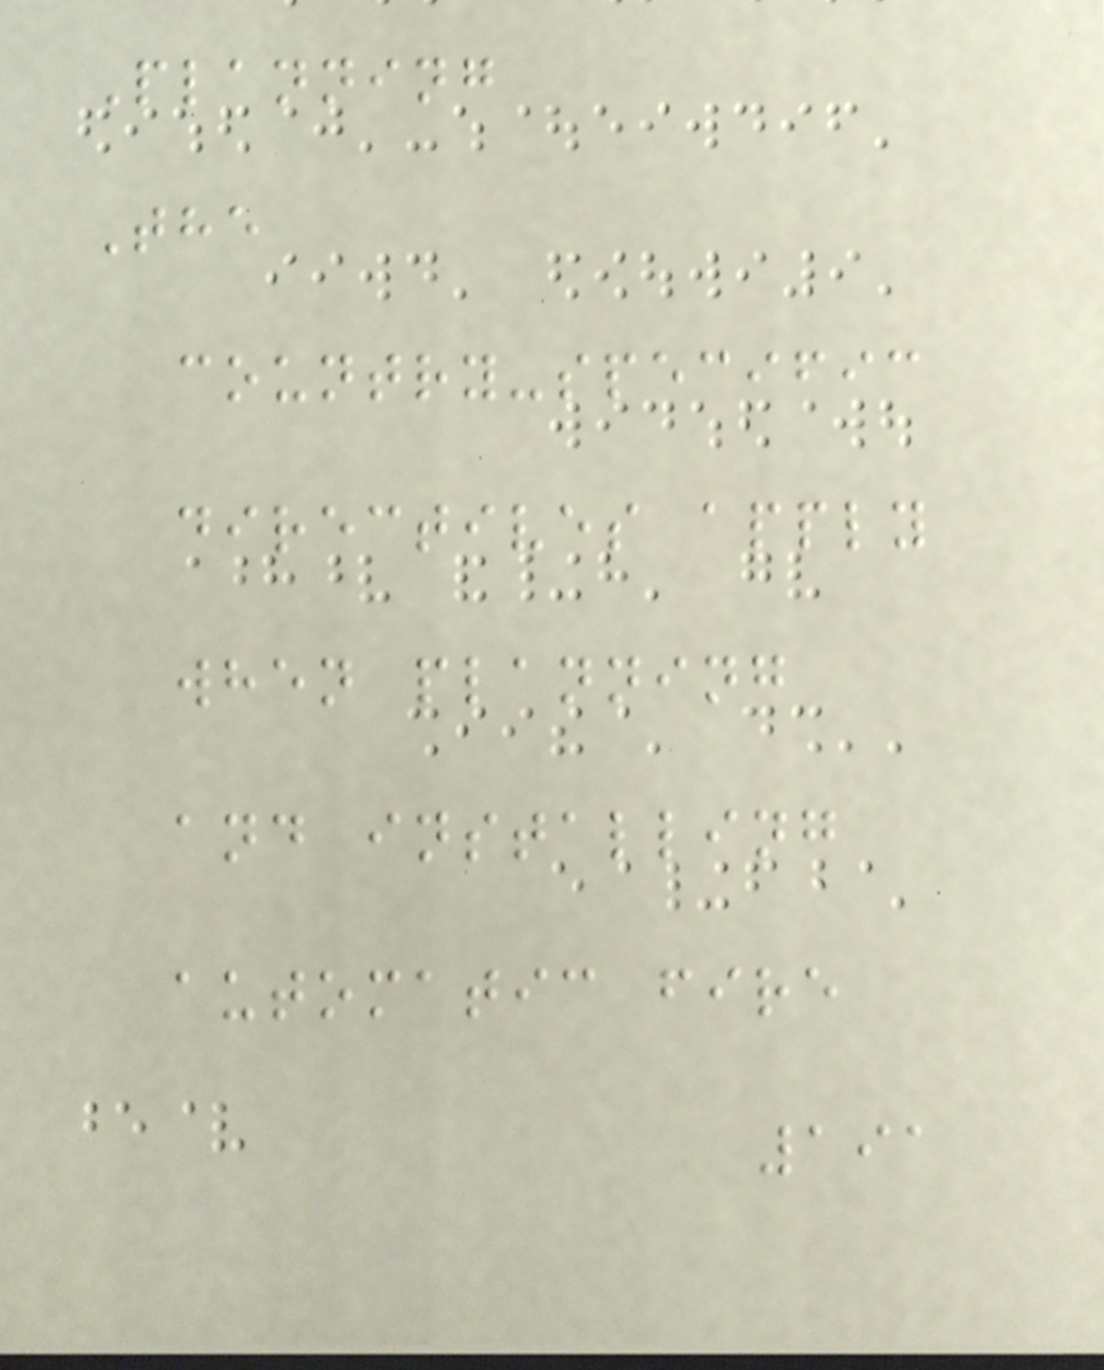Planning
The
country-specific
directives apply
when planning
and installing
automatic fire
191
